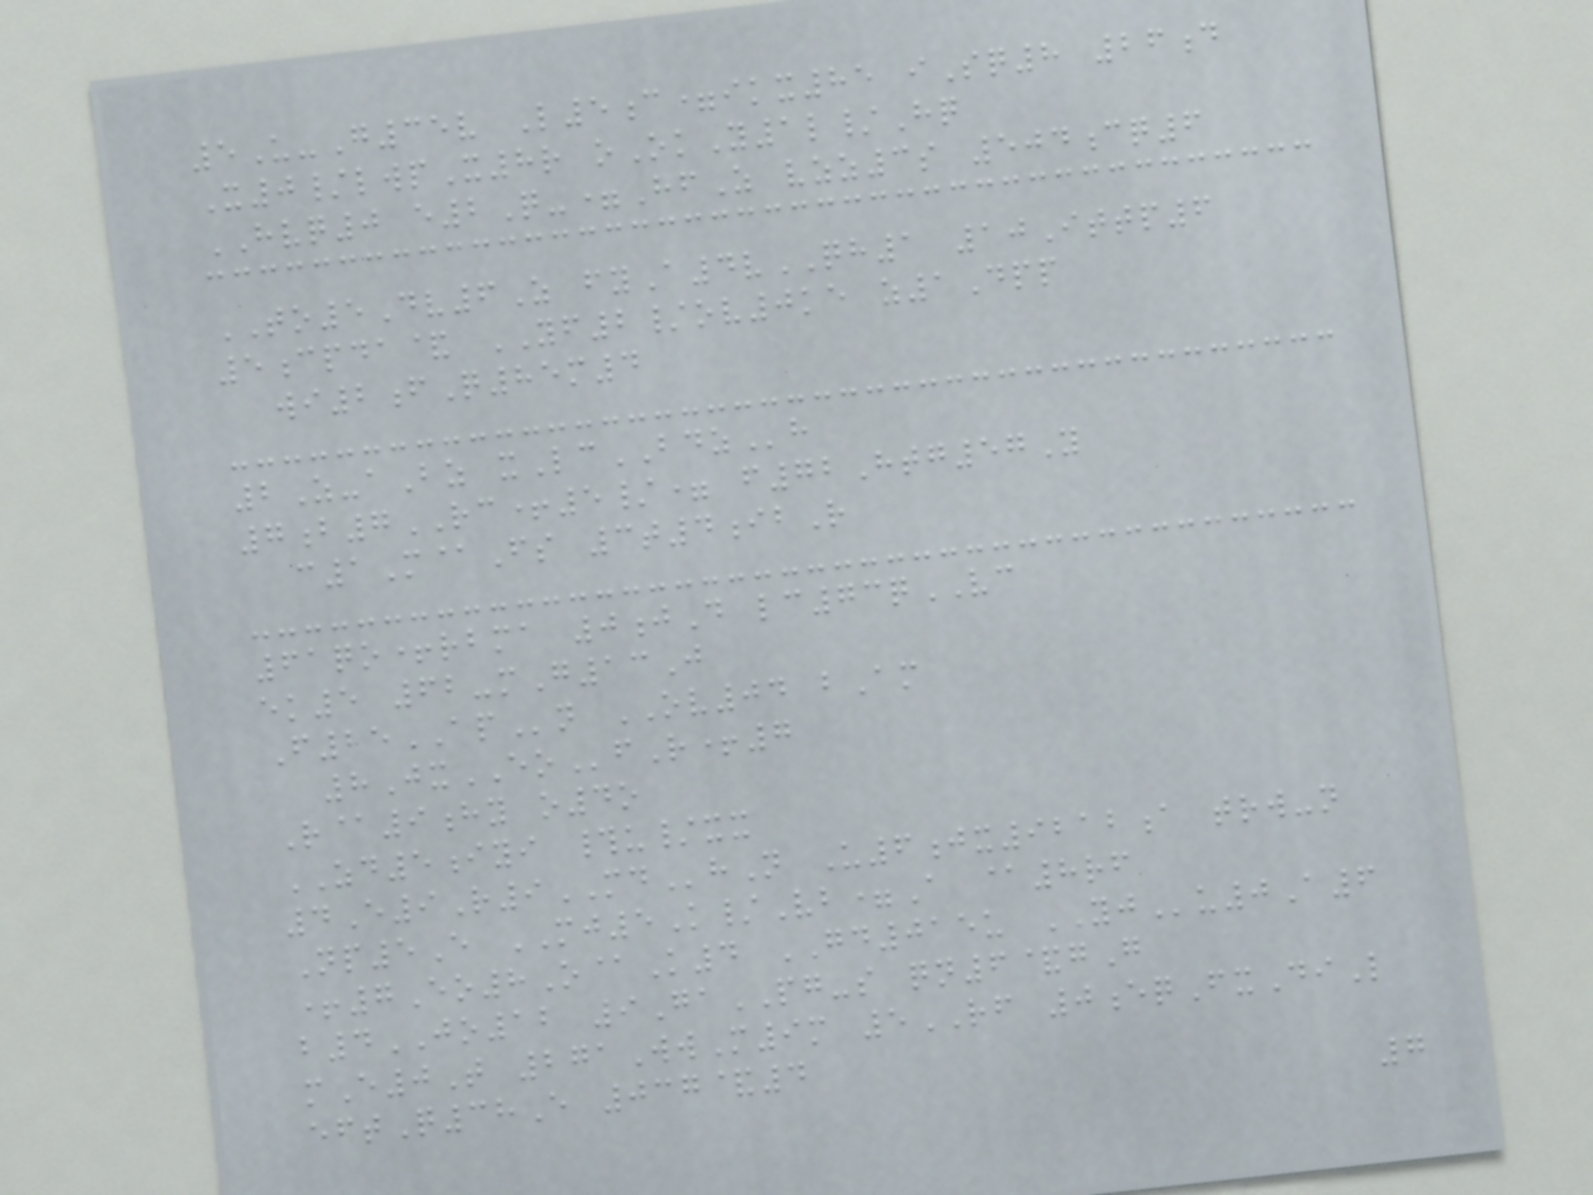5U-G35v L5c=ikx85 iSq8 26d
X0/lwpX8r oOkY1l/Hq
HVQ0 e2Q-=HfZ vzz3s 504cq6
TO5Dv6Z fyA4vQH1 10Ittp6
5cpda& YF2/ov0ke z1Dpp
wi2fQ85m4
2Z-aBz xLcBDZh
7b7RC+5/= f72Htg57Y
c1M@Fs 3t4ibR
61qo+rbma 0jD lc73qVC
ek5 62-mG13J
F25APn OV04 bAm
8JxEOfR+7
R@9hy o4o
ZD5iyi #u/xx
4E9R9MDhN U6jx9212a trw-n
Np5E MJ5K/Vb=A @8rf
+7Eo8O@K4 GD015u YJu0A6
b4JO12 9GaPG-s qn6&gG
mE0T 271WwM9m 5RF 0eqFxDiL
eftQ38E 037&4
7
